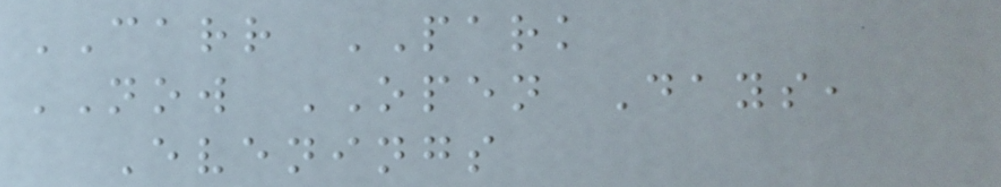CARR PARK
NOW OPEN Days,
Evenings
